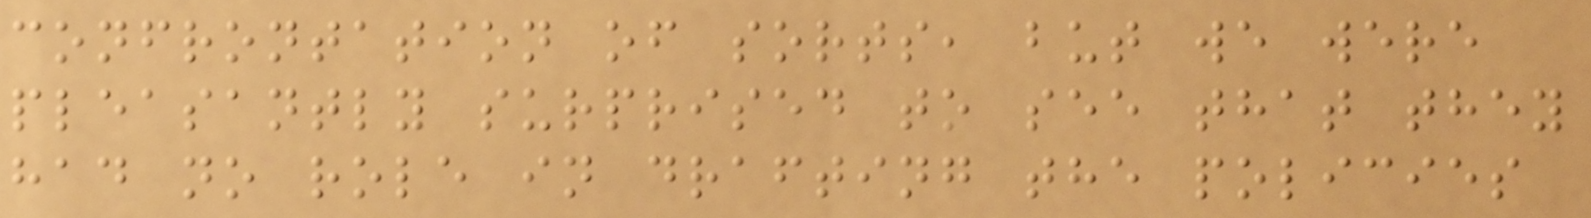confrontation of sorts, but we were
pleasantly surprised to see that they
had no role in drafting the policies
